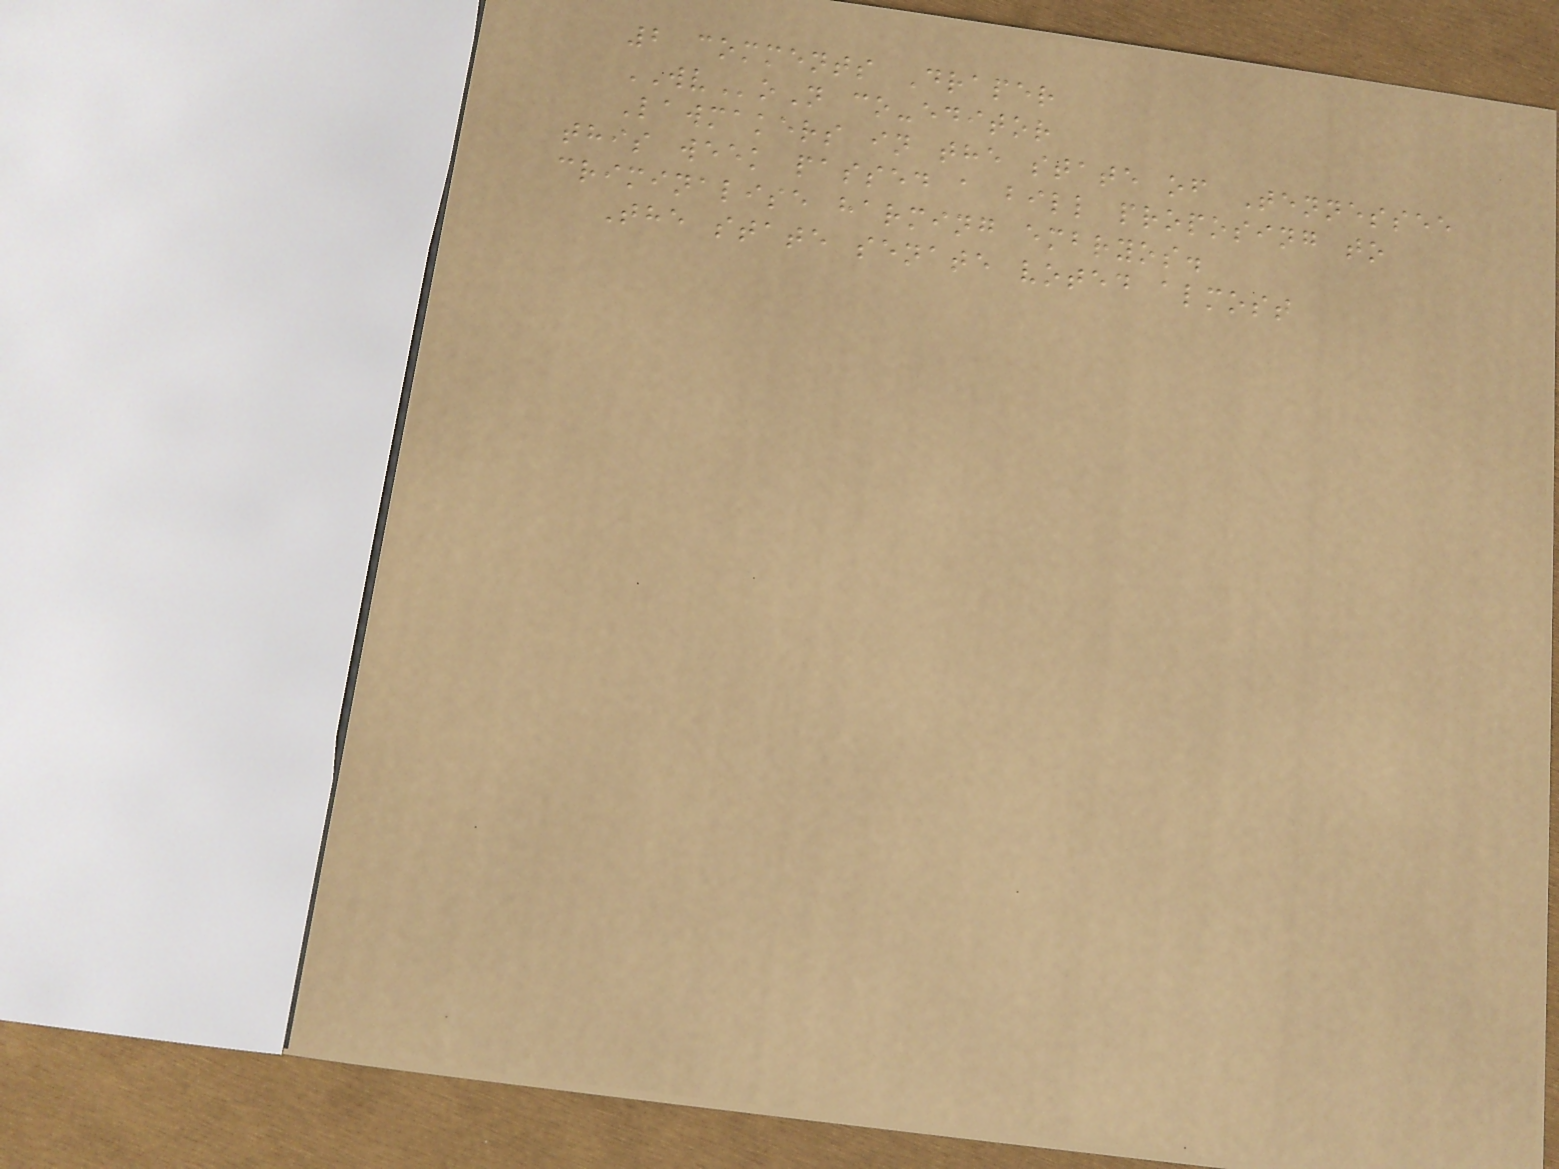2 comments Draper
WVoN co-editor
Lawmakers in the state of Tennessee
this week passed a bill proposing to
criminalise harming embryos.
The state senate voted almost
